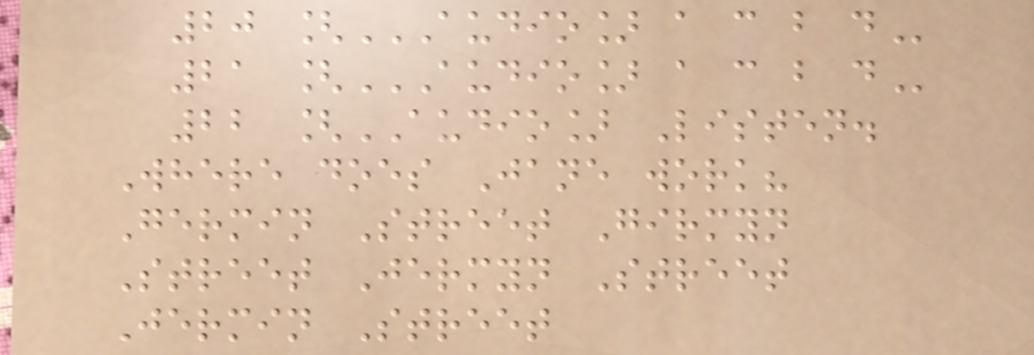20 [AUDIO] A C B D
21 [AUDIO] A C B D
22 [AUDIO] Listen.
Where does Jane work?
Germin Street Girmyn
Street Jermyn Street
Jermin Street
